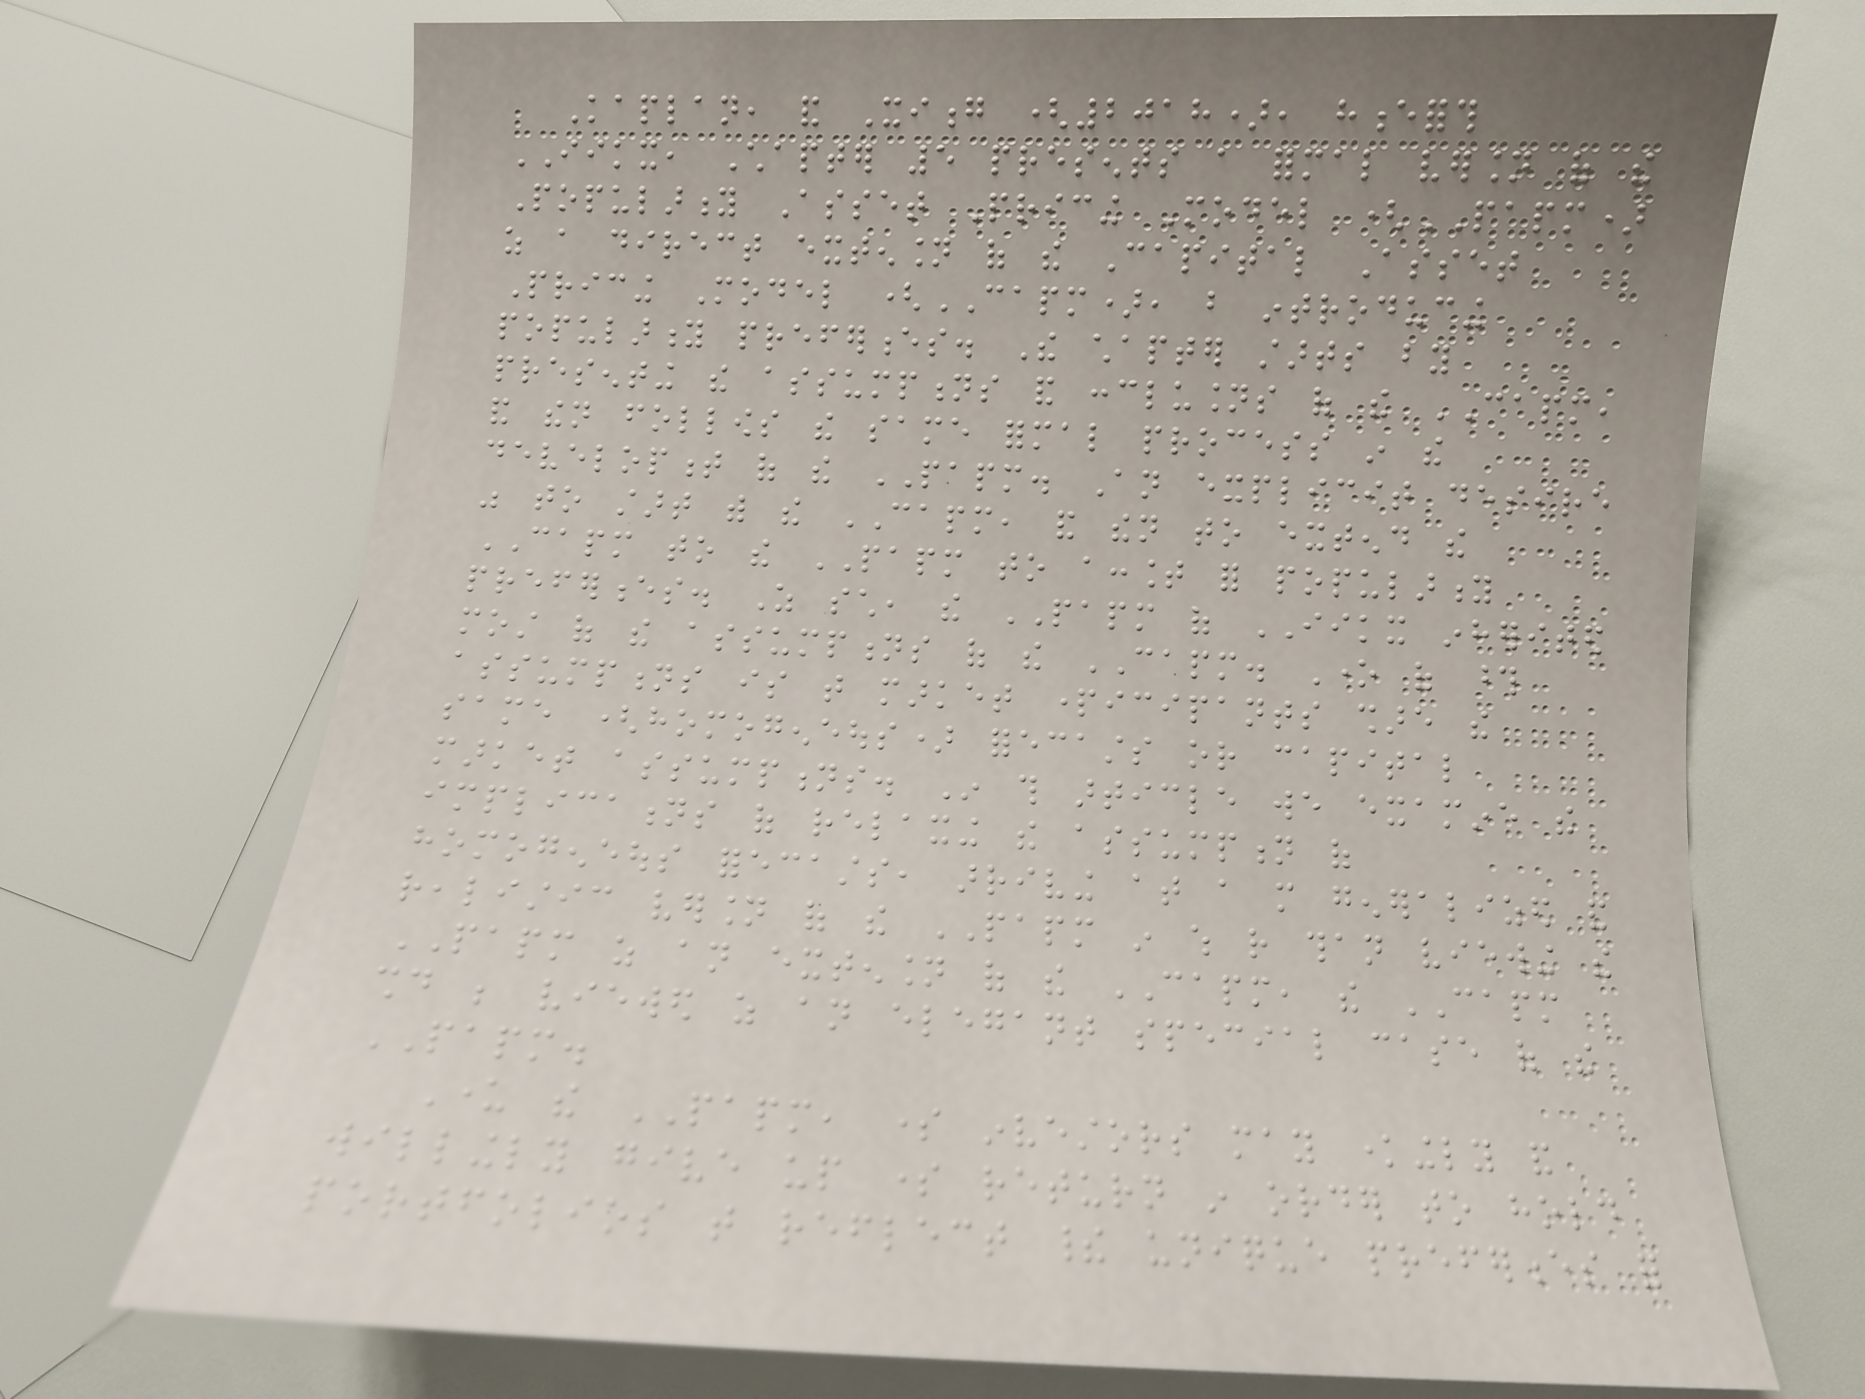Kaplan, and Xiong (2018), henceforth
IIKX, Chapter 5 presents a formal version of the
Popularity Asset Pricing Model (PAPM)
as a direct extension of the Capital Asset
Pricing Model (CAPM), but introducing
popularity preferences. The chapter starts by
presenting the assumptions and conclusions of the CAPM,
and then follows the same formal process in the
development of the PAPM. An explicit desire
was to start with the CAPM, and then to extend the
CAPM to the PAPM to account for popularity
preferences. As such, the PAPM of IIKX inherited
most of the assumptions of the CAPM. One of those
assumptions is that market participants share the
same (homogeneous) forecasts or capital
market assumptions. In this article we examine the
implications of relaxing the assumption of
homogeneous forecasts, arriving at a more generalized and
realistic version of the PAPM in which rather than viewing the
PAPM as an extension of the CAPM, the CAPM
should be viewed as an elegant special case of the
PAPM.
Under the PAPM, some investors may knowingly and
willingly give up some return in order to hold
portfolios that reflect their unique preferences for
